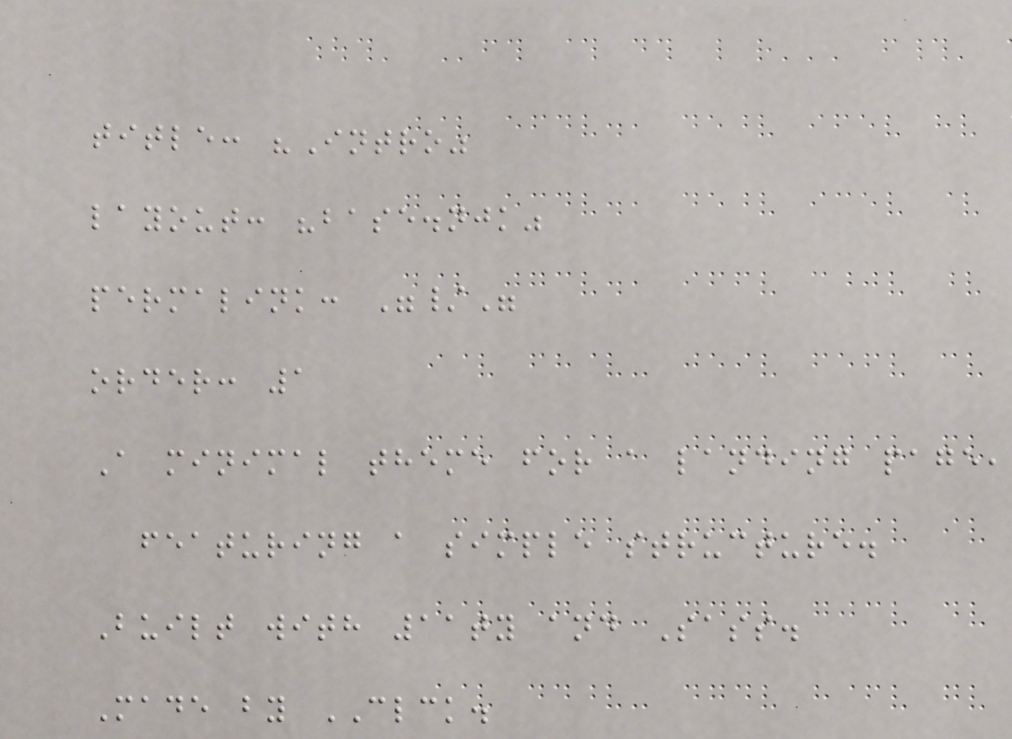title: "Intro"
layout: "base.njk"
permalink: "/"
order: 1
A minimal theme for a landing page,
featuring a simple structure.
Built with 11ty and Sass.
Made by CLCK.
